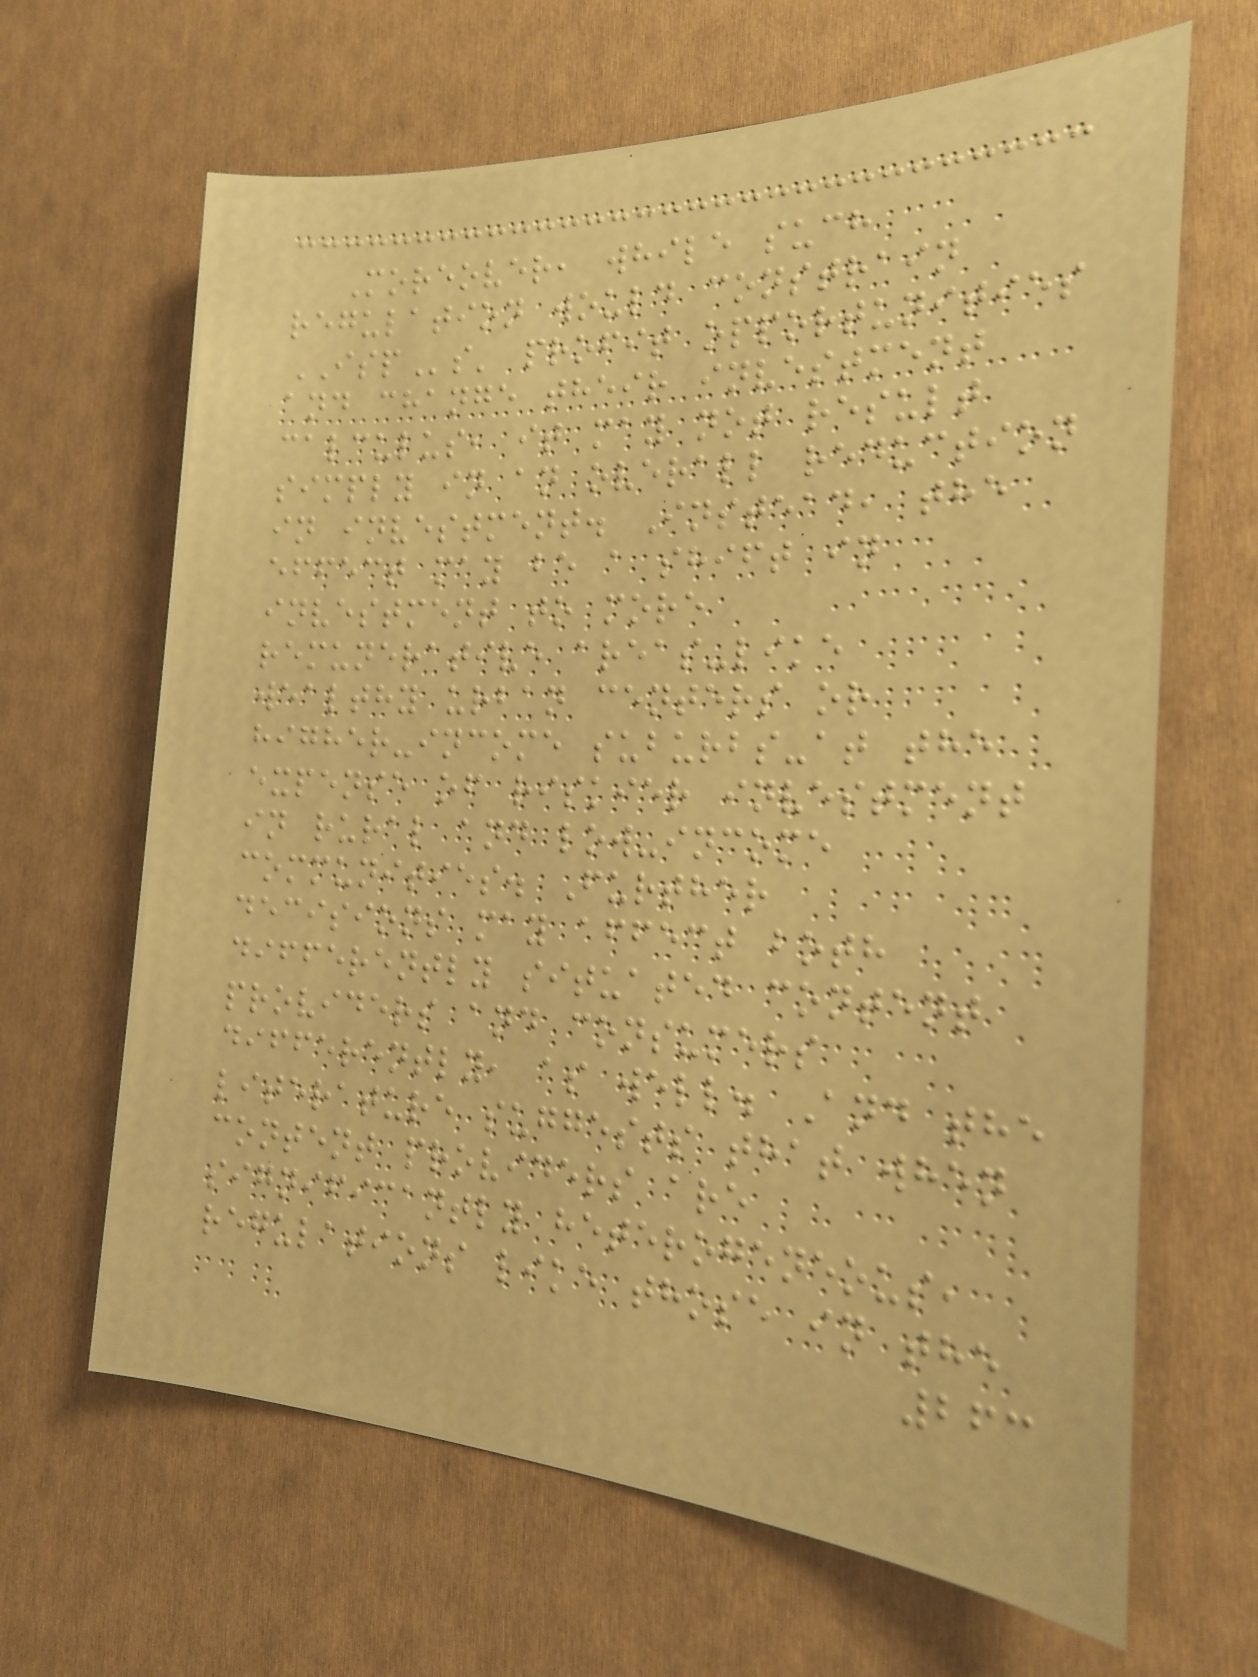Moreover, while such
regulation would constrain
ISPs' profit opportunities
and change their investment
calculus, it may not result
simply in an overall reduction
in investment. Instead, the
effect may be a shift in
investment to more
remunerative areas-like
wealthy urban centers or
higher-income suburbs-at the
expense of riskier investment
in rural and low-income
communities. Further
decisions may affect both
differently situated content
providers and consumers
differently, as well. And the
literature suggests that when
content providers are
significantly heterogeneous,
regulations like those in the
263
